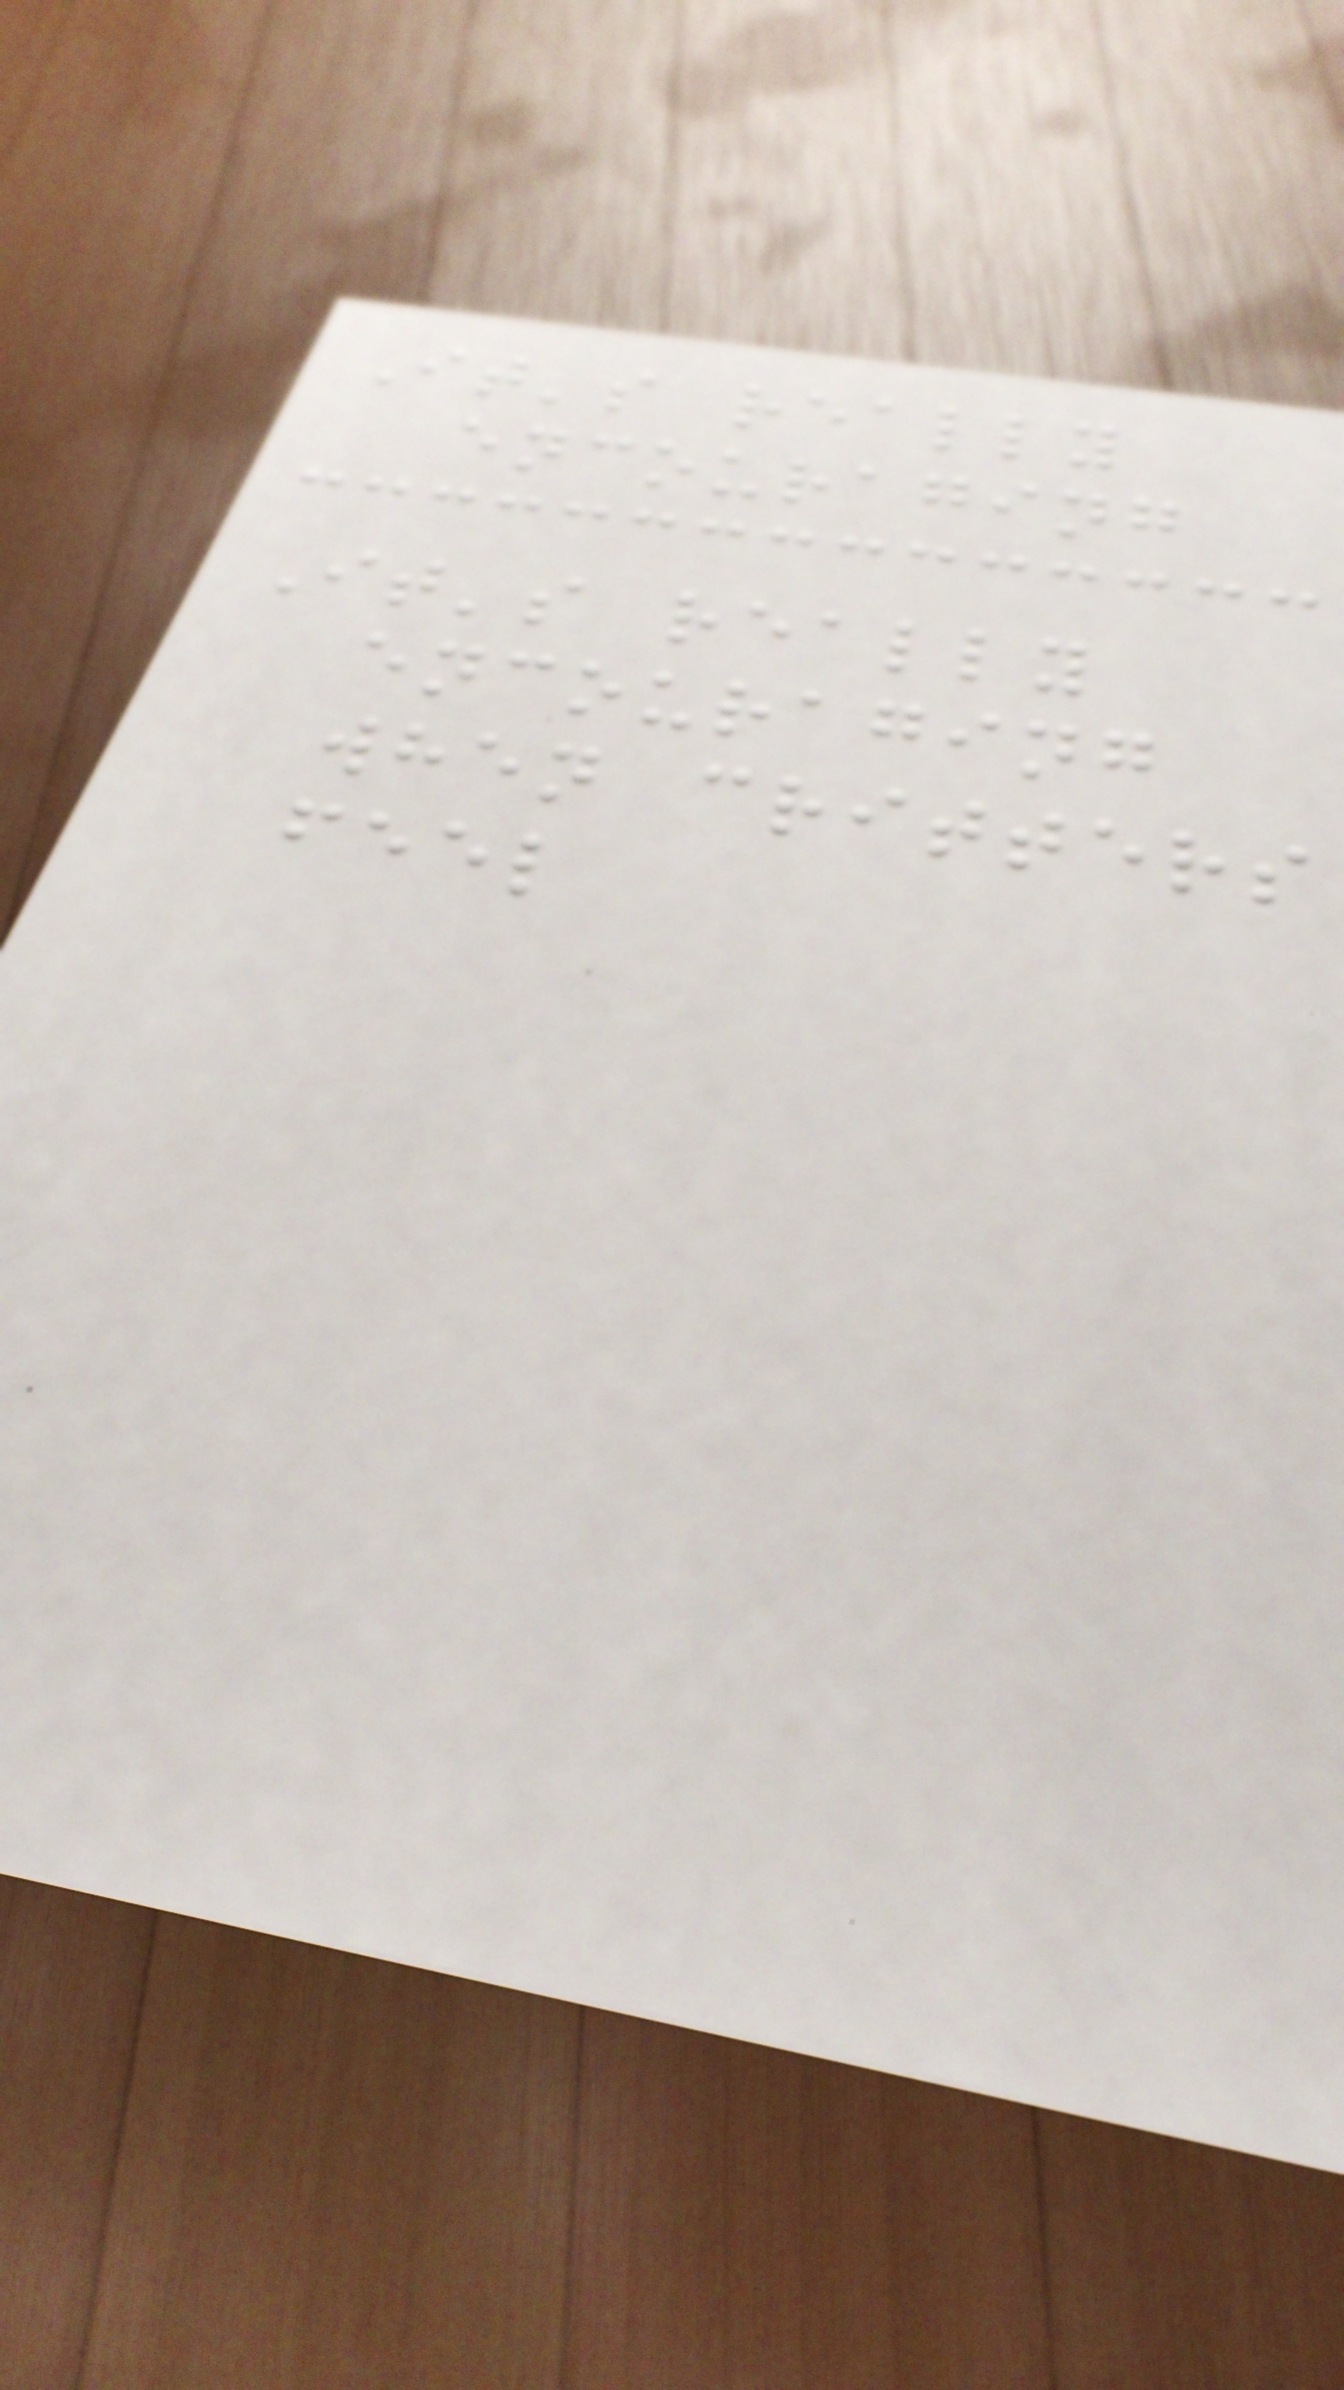It's really
encouraging
It's really
encouraging
when critters
feel
